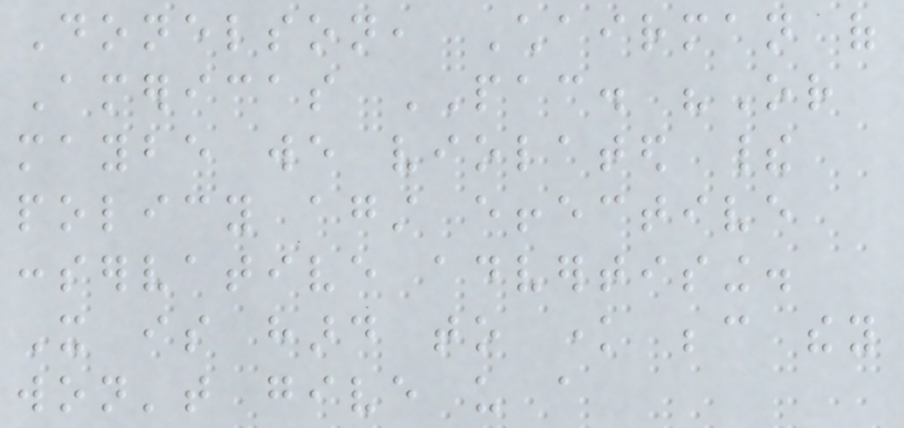Donelson, Chairman of
Americas PAC. "Or
maybe we violated their
policy against effective
conservative advertising.
It is hard to know because they
won't give us a
